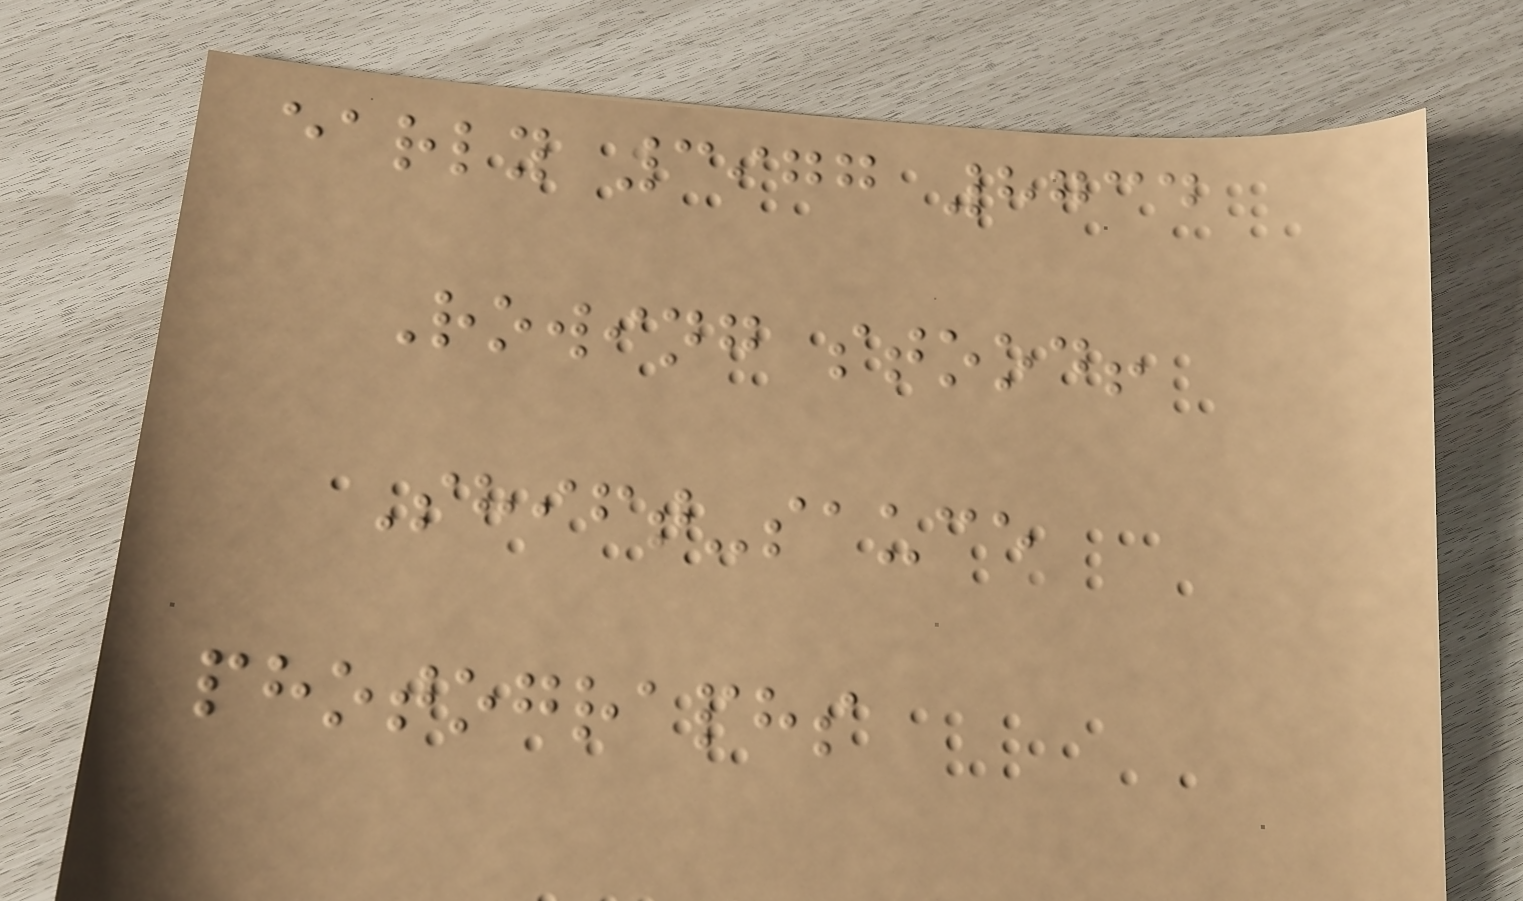early 3977 8734
Rowing stood!
Shift-sauce
photographs
